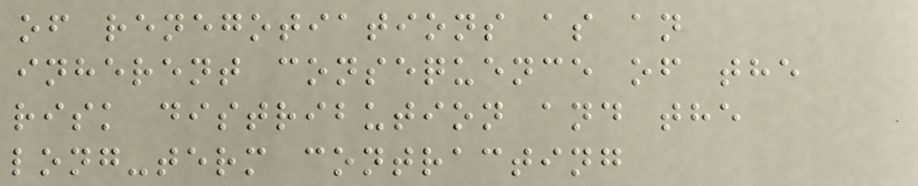of renegotiations as an
inherent consequence of the
risk distribution and the
long-term contracting
